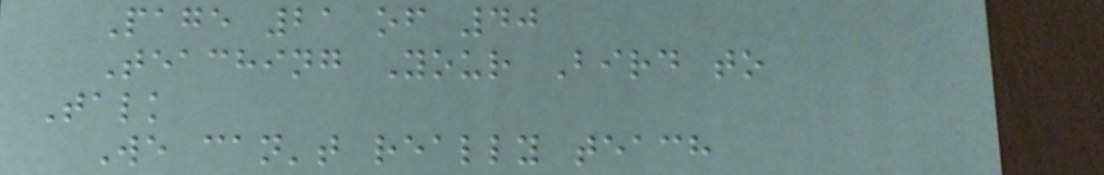Page 21 of 40
Teaching Your Bird to
Talk
We can't really teach
